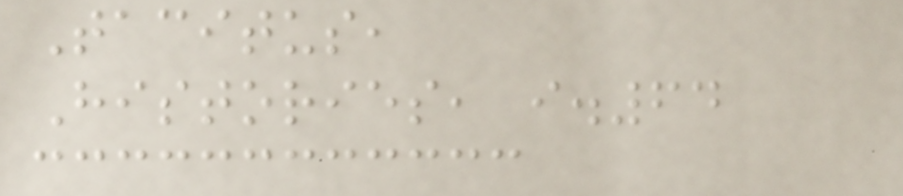Tacitus,
Histories, i.64
